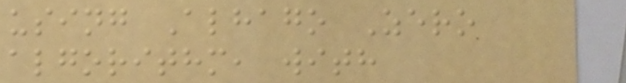using Alhago Zero
algorithm, with
